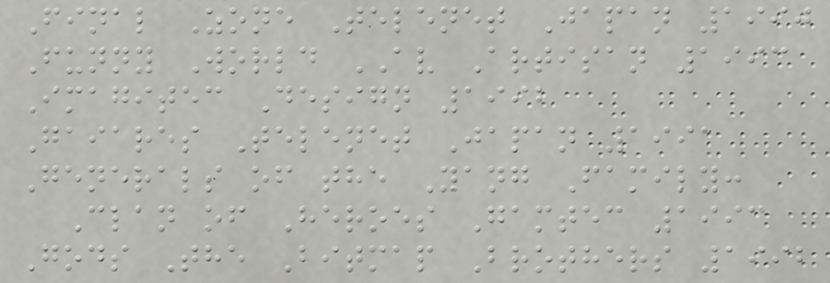Final Zone Telenet Japan 1990
Funny World AV Artisan 1993
Imagitec Design 1992
Gaiares Telenet Japan 1991
Generals of the Yang Family:
Clan of Heroes Gamtec 1993
Gods The Bitmap Brothers 1992
